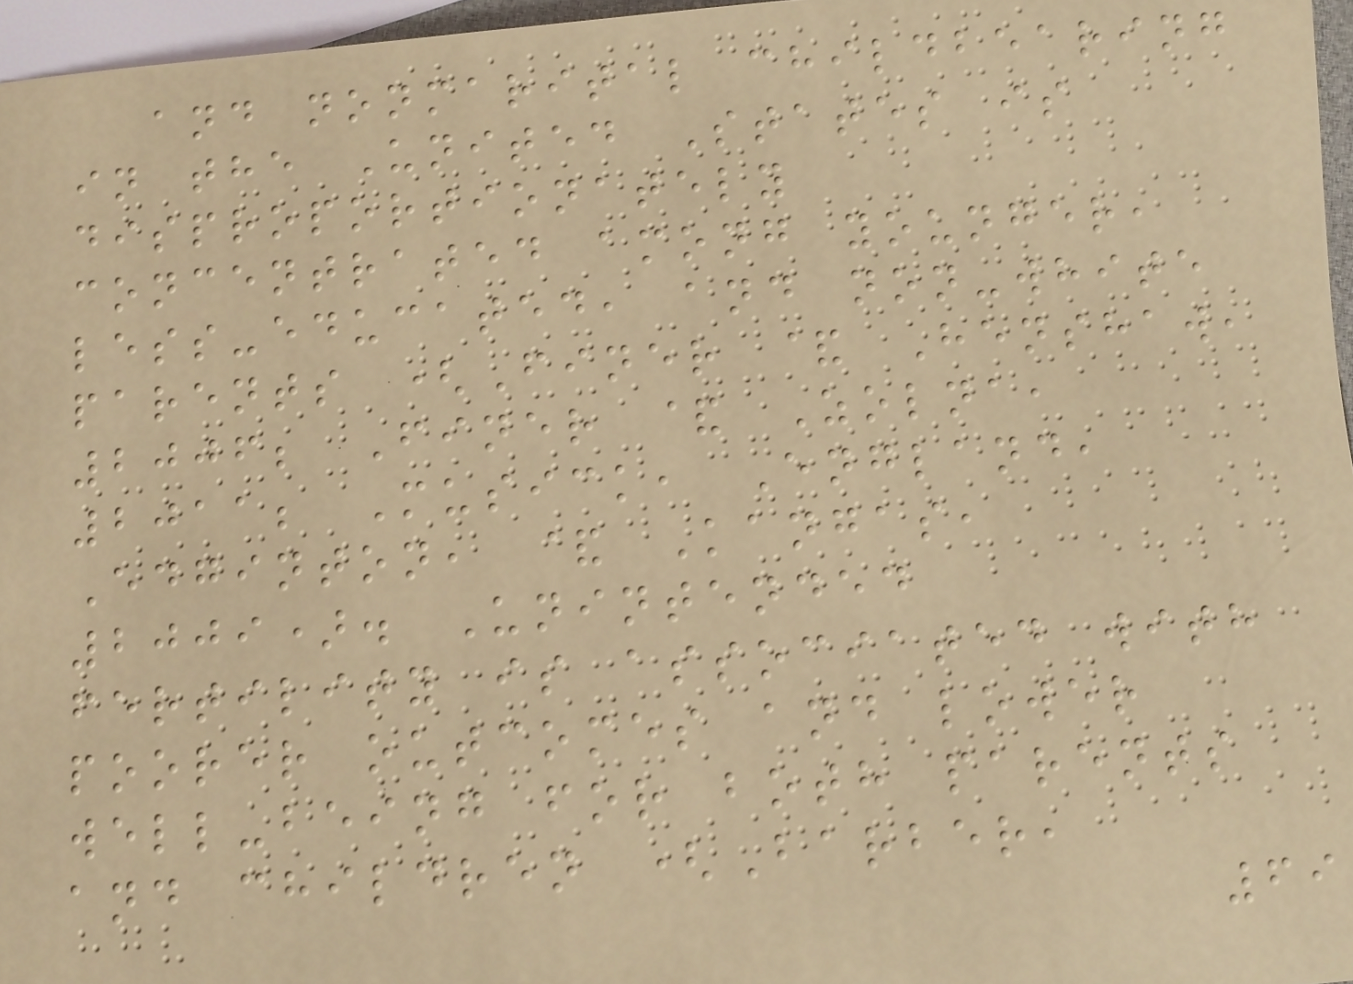and nonmarital childbearing
in the United States is
disproportionately
concentrated among younger,
less-educated, and non-white
parents (Finer & Henshaw,
2006; Finer & Zolna,
2011; Musick, England,
Edginton, & Kangas,
2009). Unintended
fertility is associated with
poorer outcomes and lower
well-being for both parents
and children (Barber,
69
